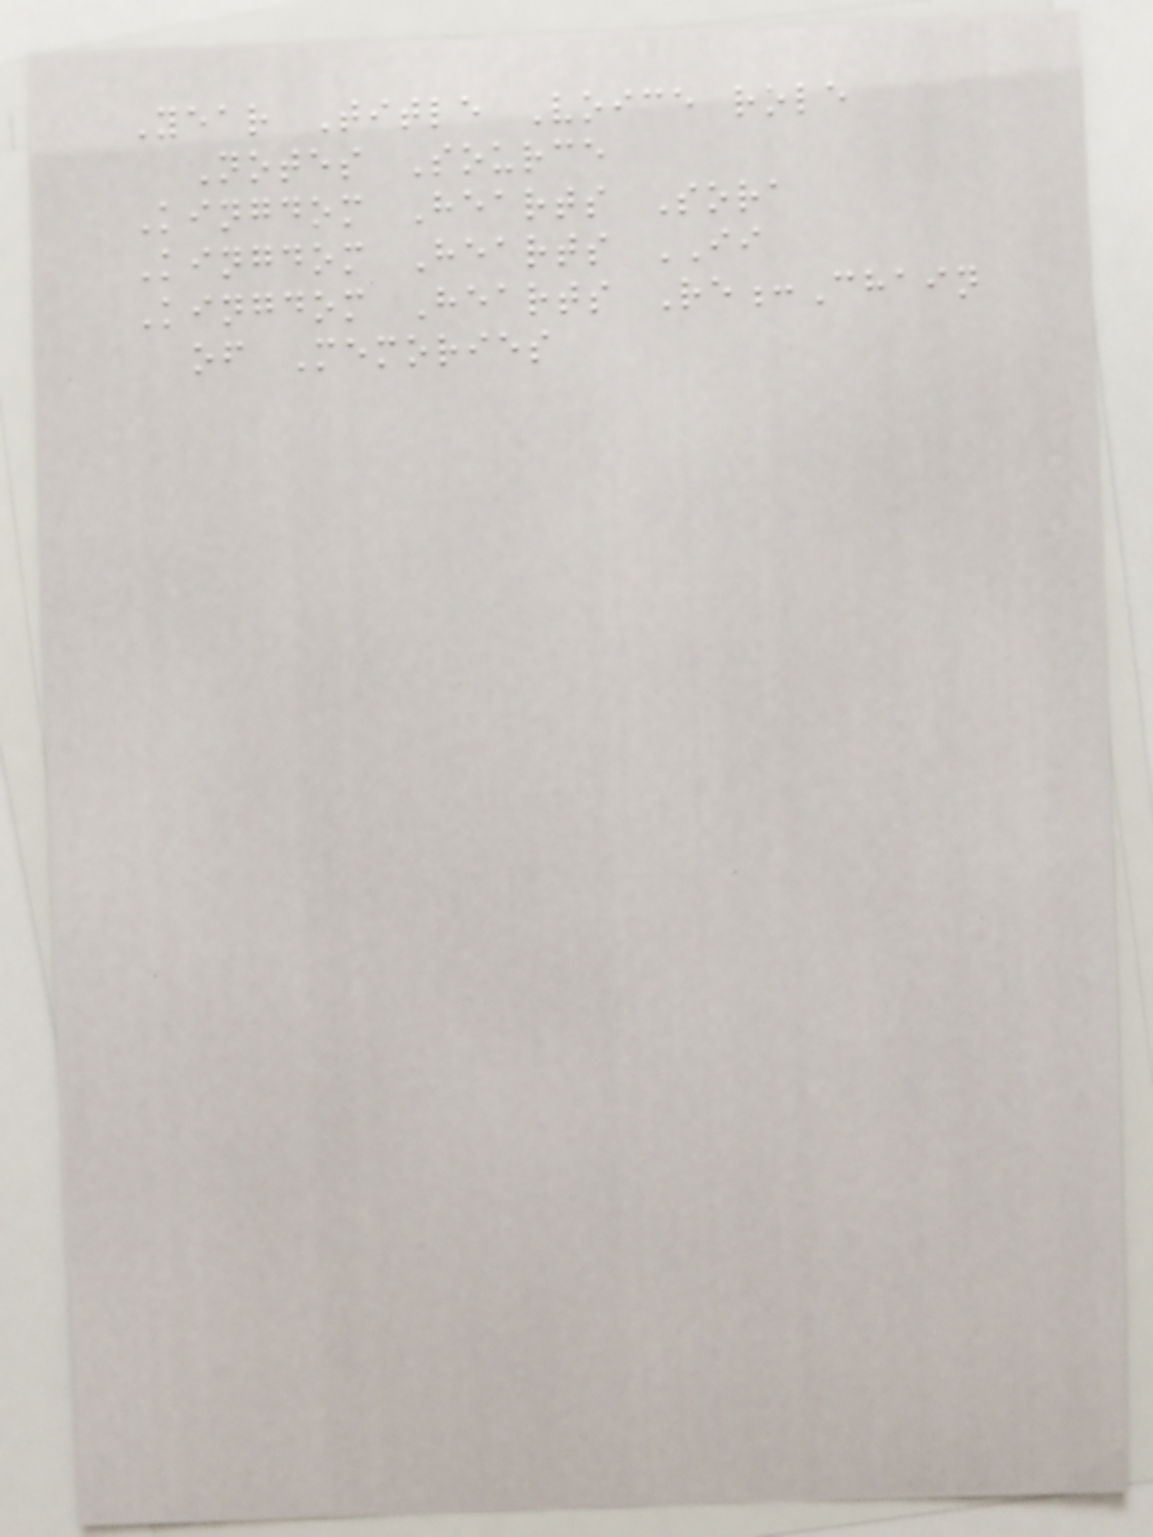Year Title Voice role
Notes Source
Kingdom Hearts Sora
Kingdom Hearts II
Kingdom Hearts Re:Chain
of Memories
